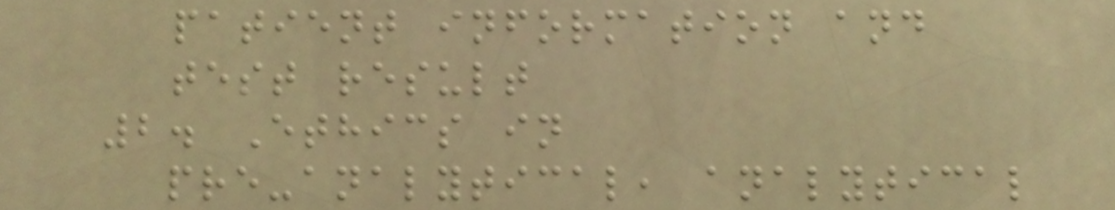patient information and
test result
2. Ethics in
pre-analytical, analytical
